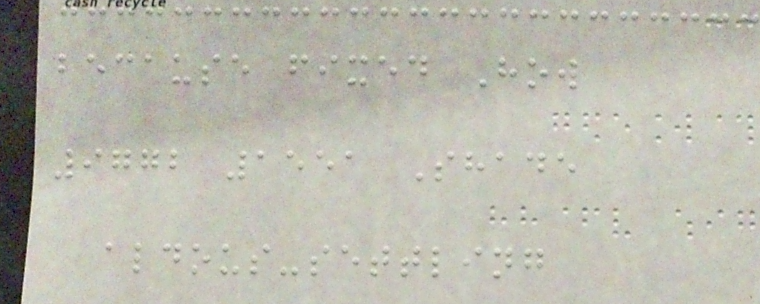because fixed How
9772 1551 Shade
aldous-settling
